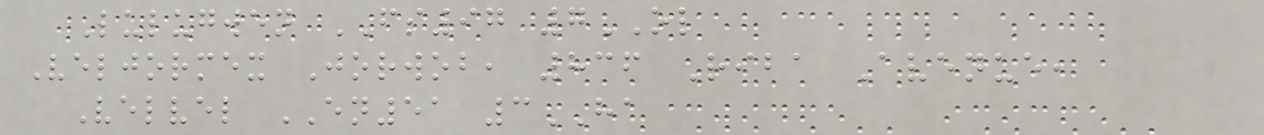Lulugwen FS97 7OL
Veljormex Jorwob, 836 Riba Avenue,
Velvel EN51 3HA
